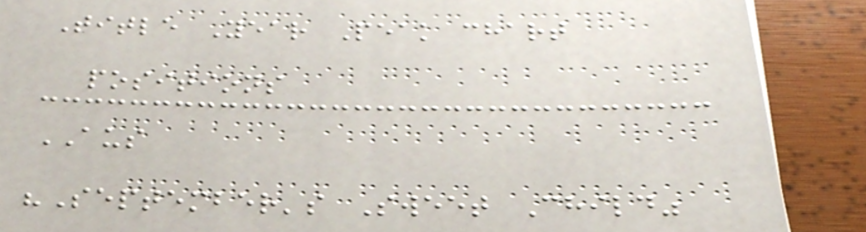Title Year Peak chart
positions
AUS
"September's Sweet Child"
